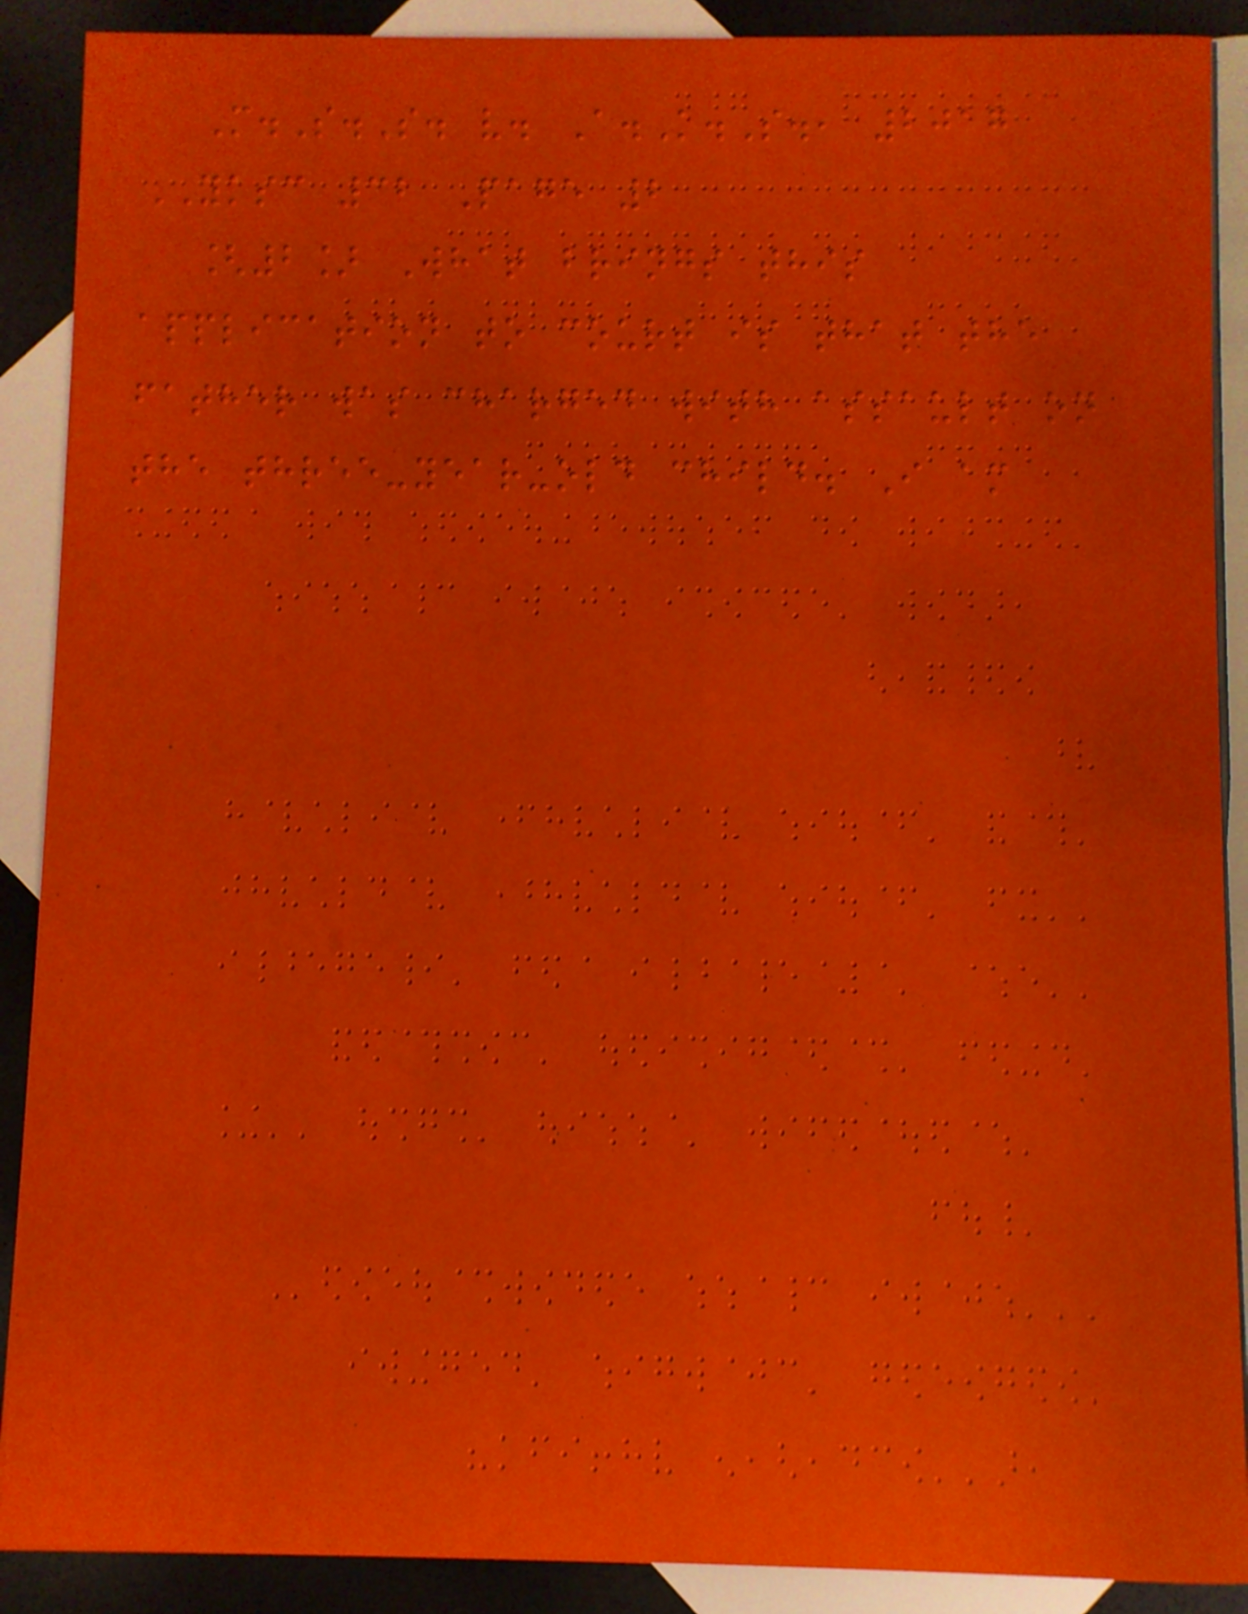M.S.S. v. A.K.S., 2017
YKSC 32 Page 2
[2] What brings this
application to court is that the
father was charged with assault on
the three-year-old child. I am
